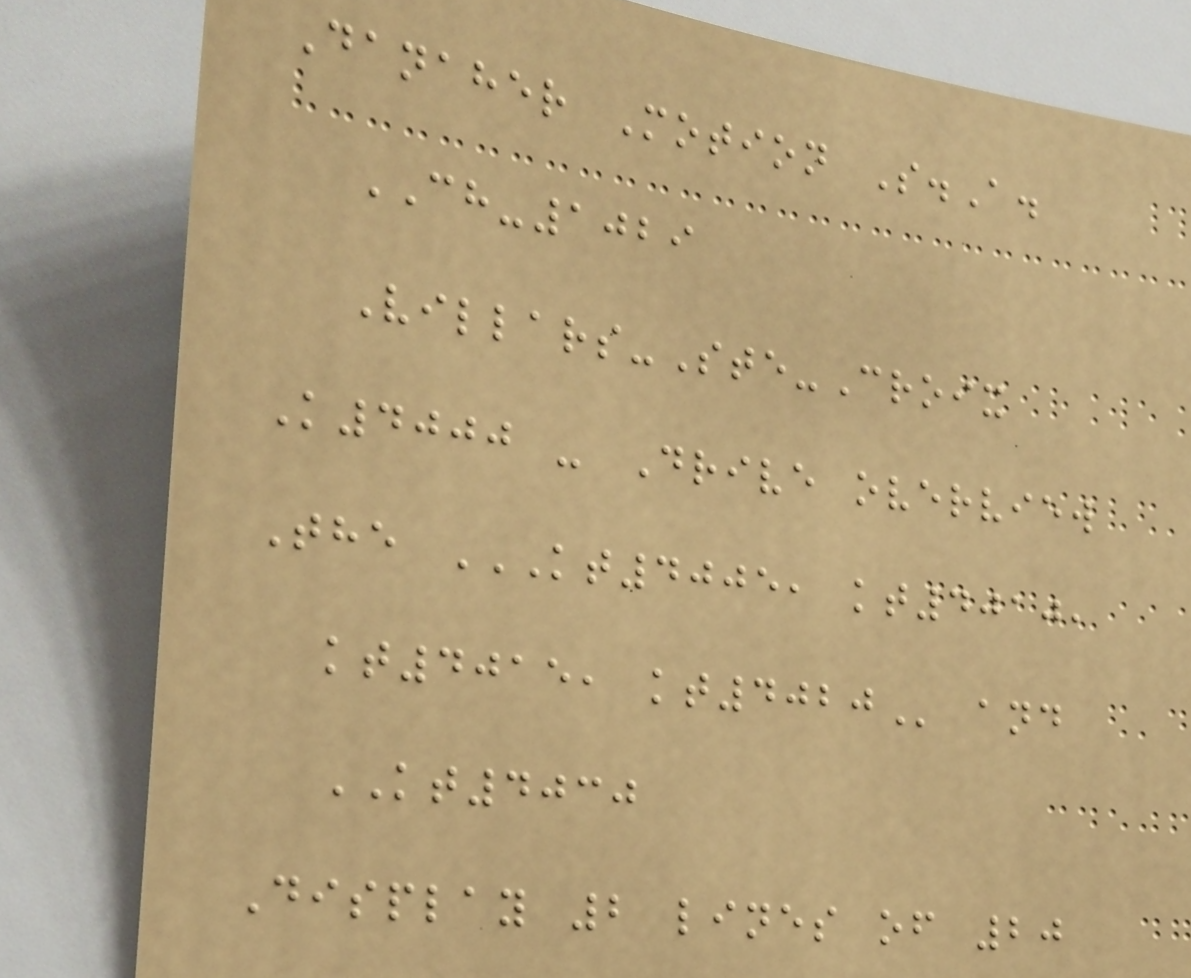Danaher Motion S.A.
CH-1029
Villars-Ste-Croix
K4000 - Drive overview
The KT4005, KT4010,
KT4015, KT4020 and
KT4030
Display 2 lines of 20
